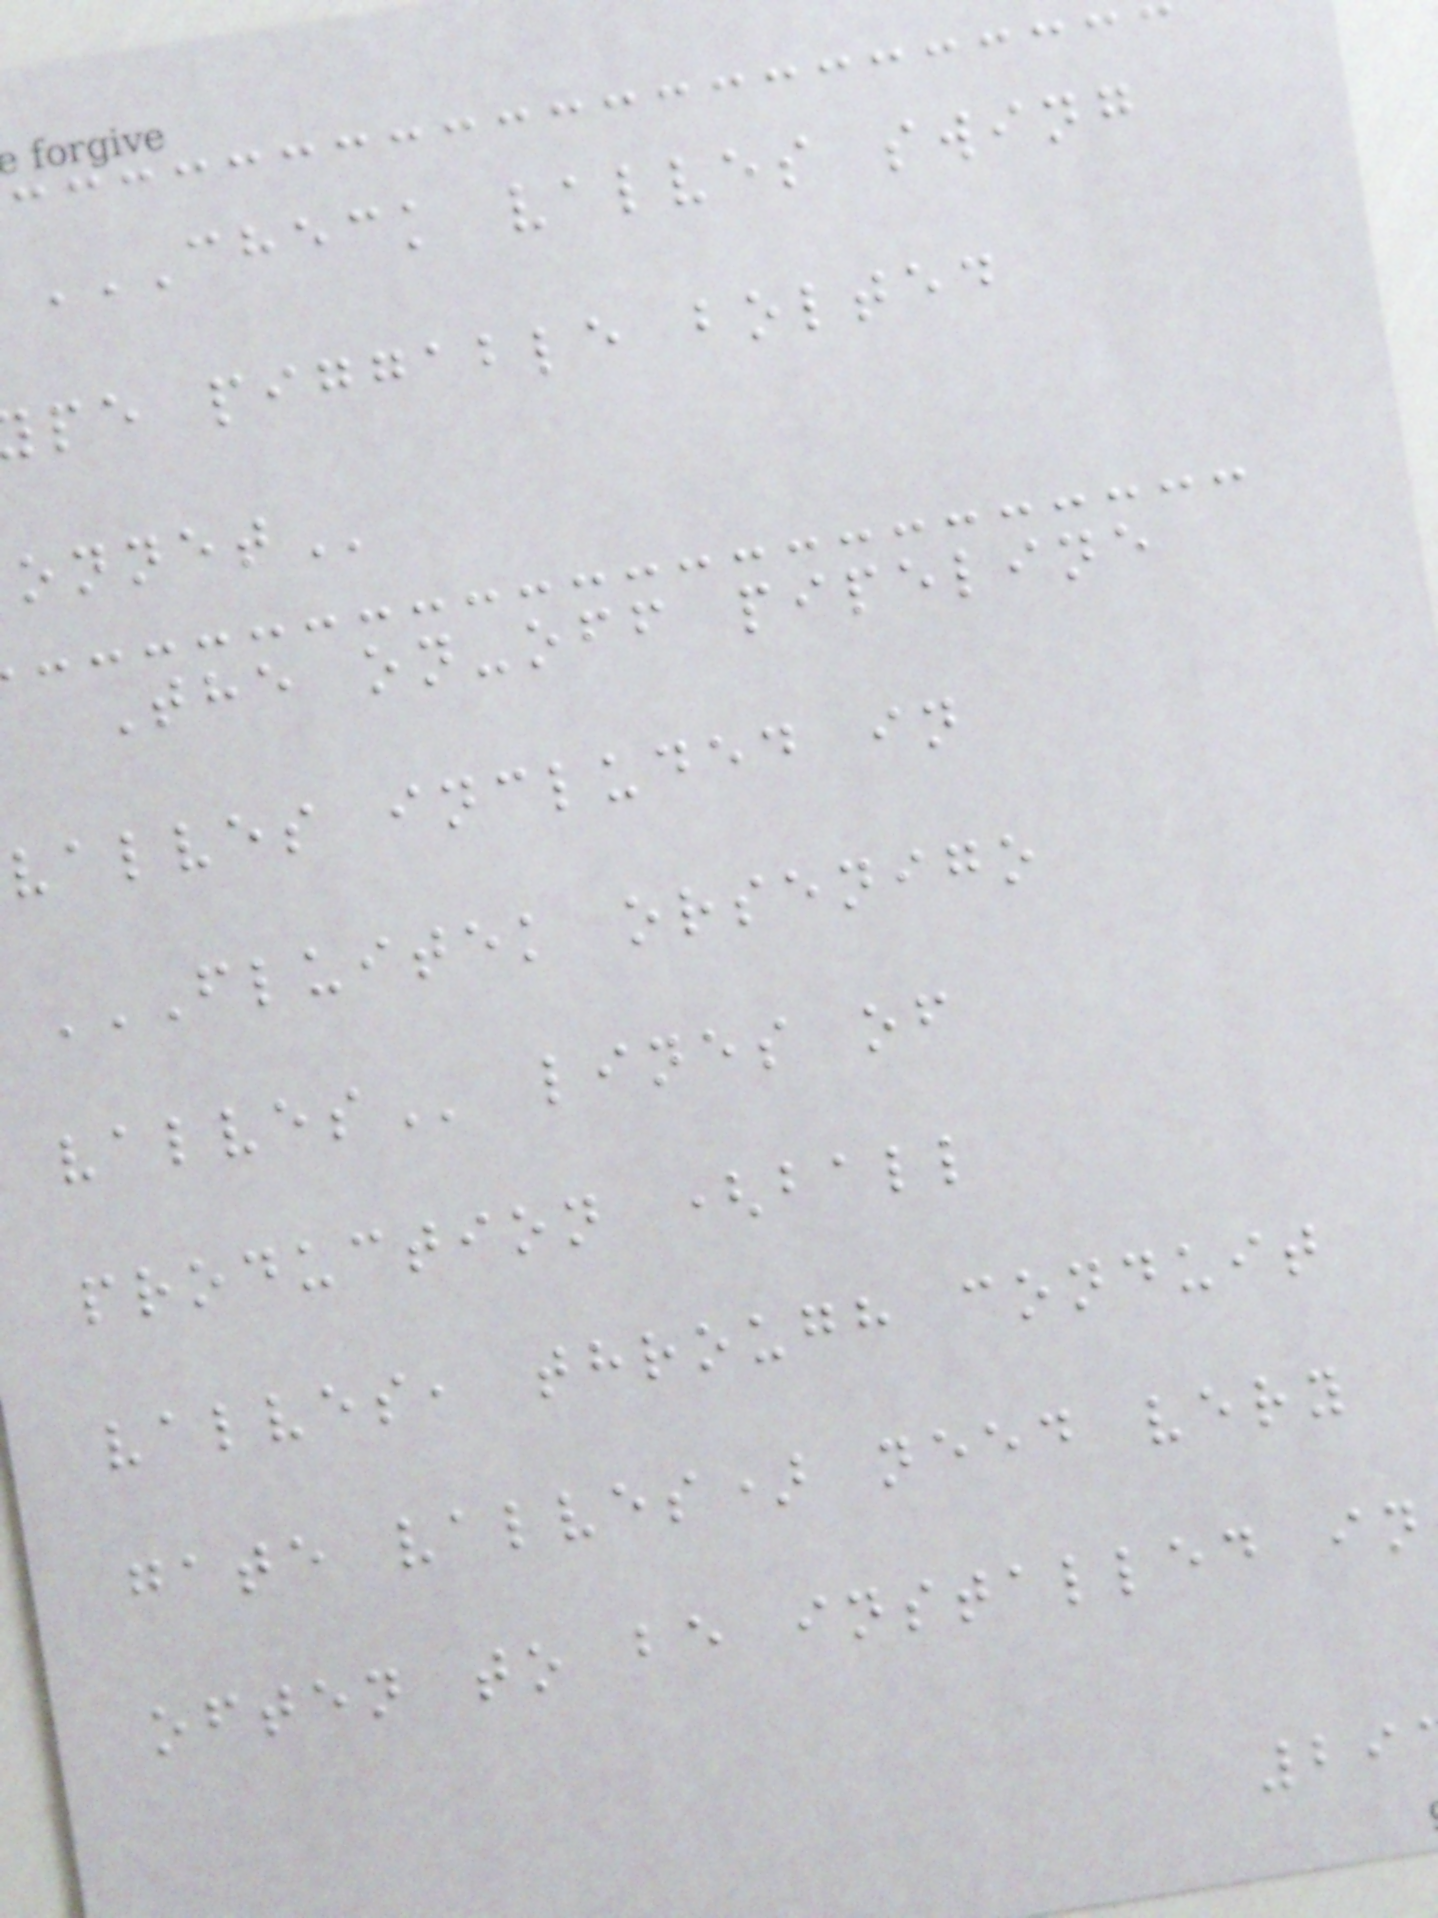CHECK VALVES SWING
pe piggable bolted
The on-off pipeline
valves included in
FLUITEK ORSENIGO
lines of
production (ball
valves, through conduit
gate valves) need very
often to be installed in
